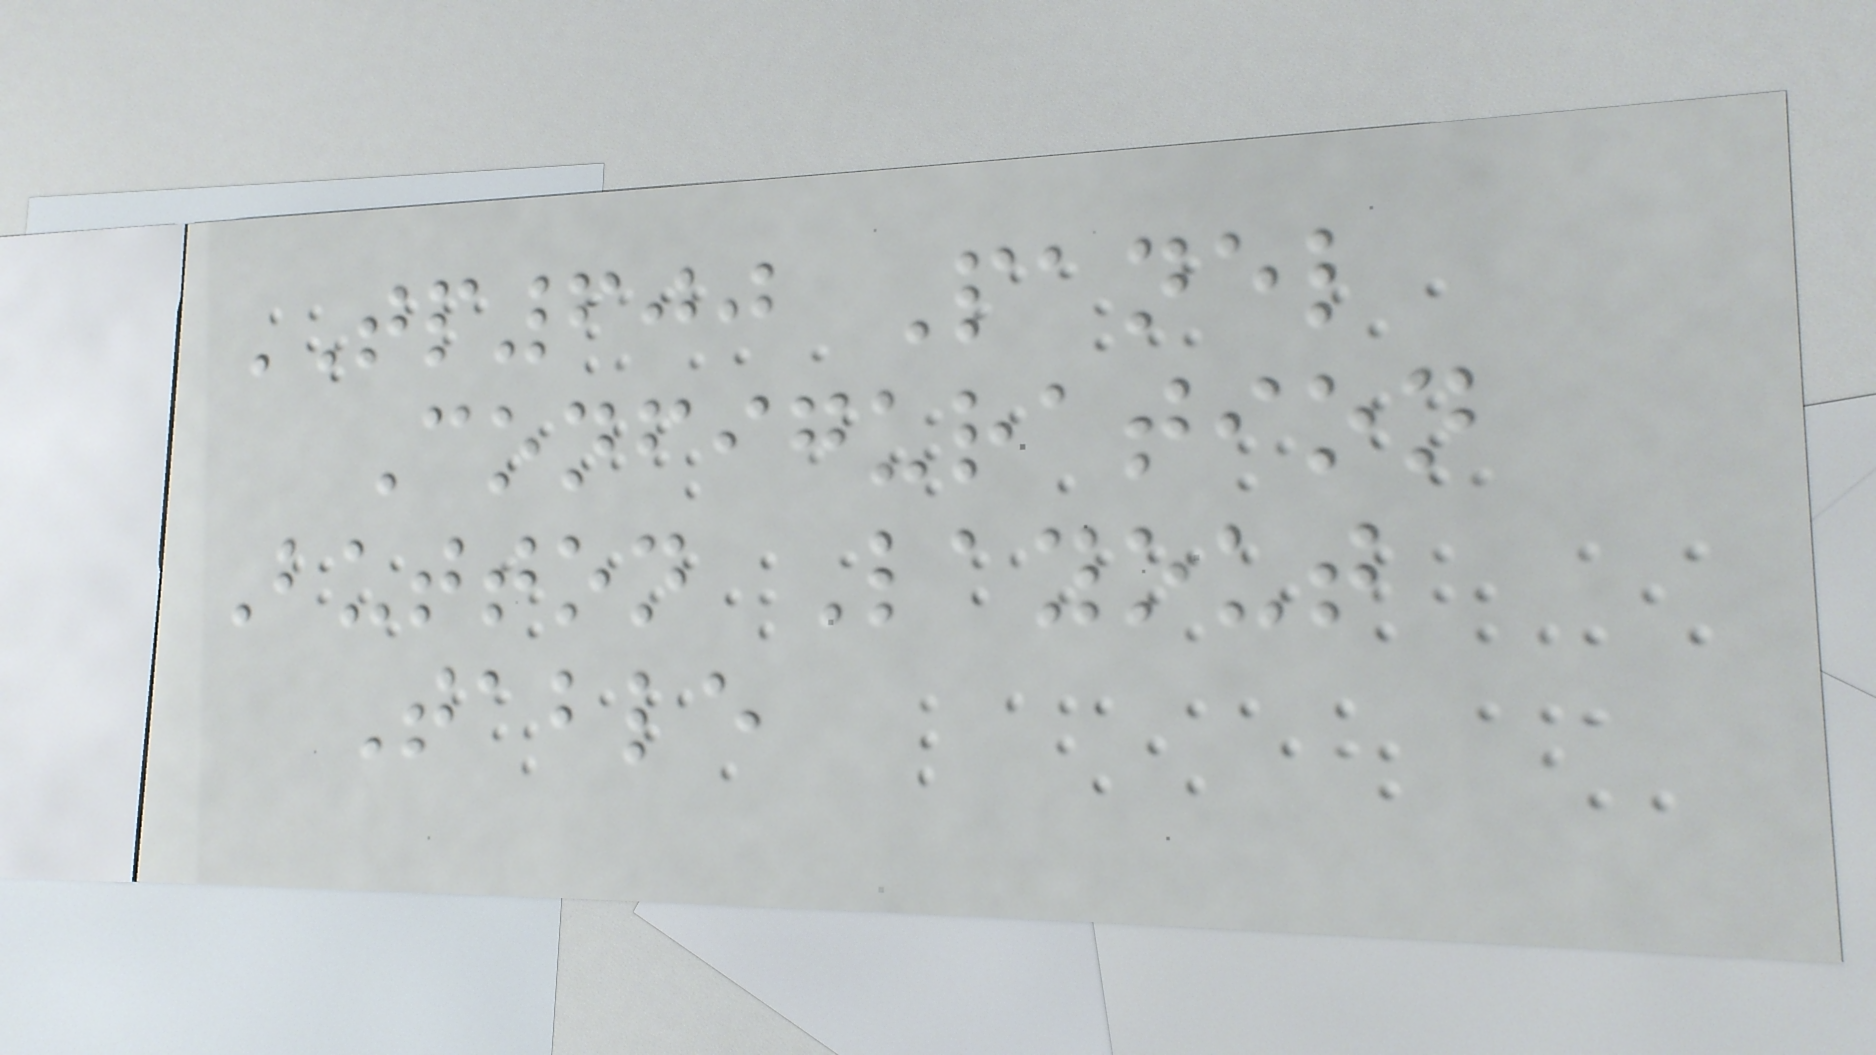TP600 Panel
Configuration
Button Layout
Table
